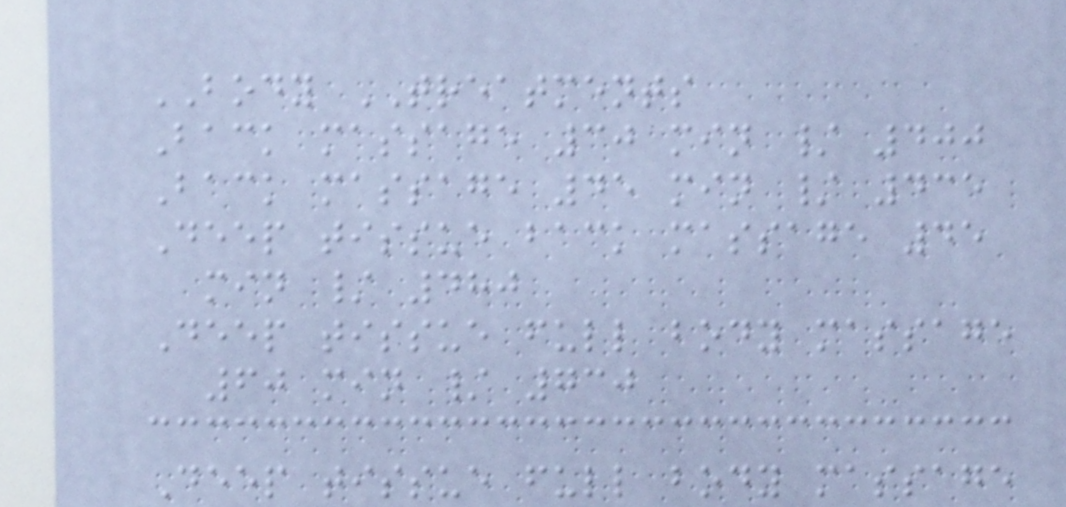BODY TREATMENTS
Back massage 30 min / 400
Back massage 45 min / 435
Deep tissue back massage 45
min / 480
Deep tissue full body massage
60 min / 730
Deep tissue full body massage
